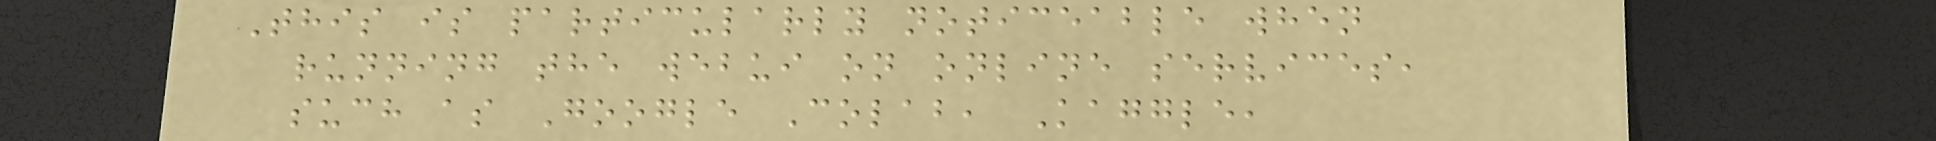This is particularly noticeable when
running the webui on online services,
such as Google Colab, Kaggle,
